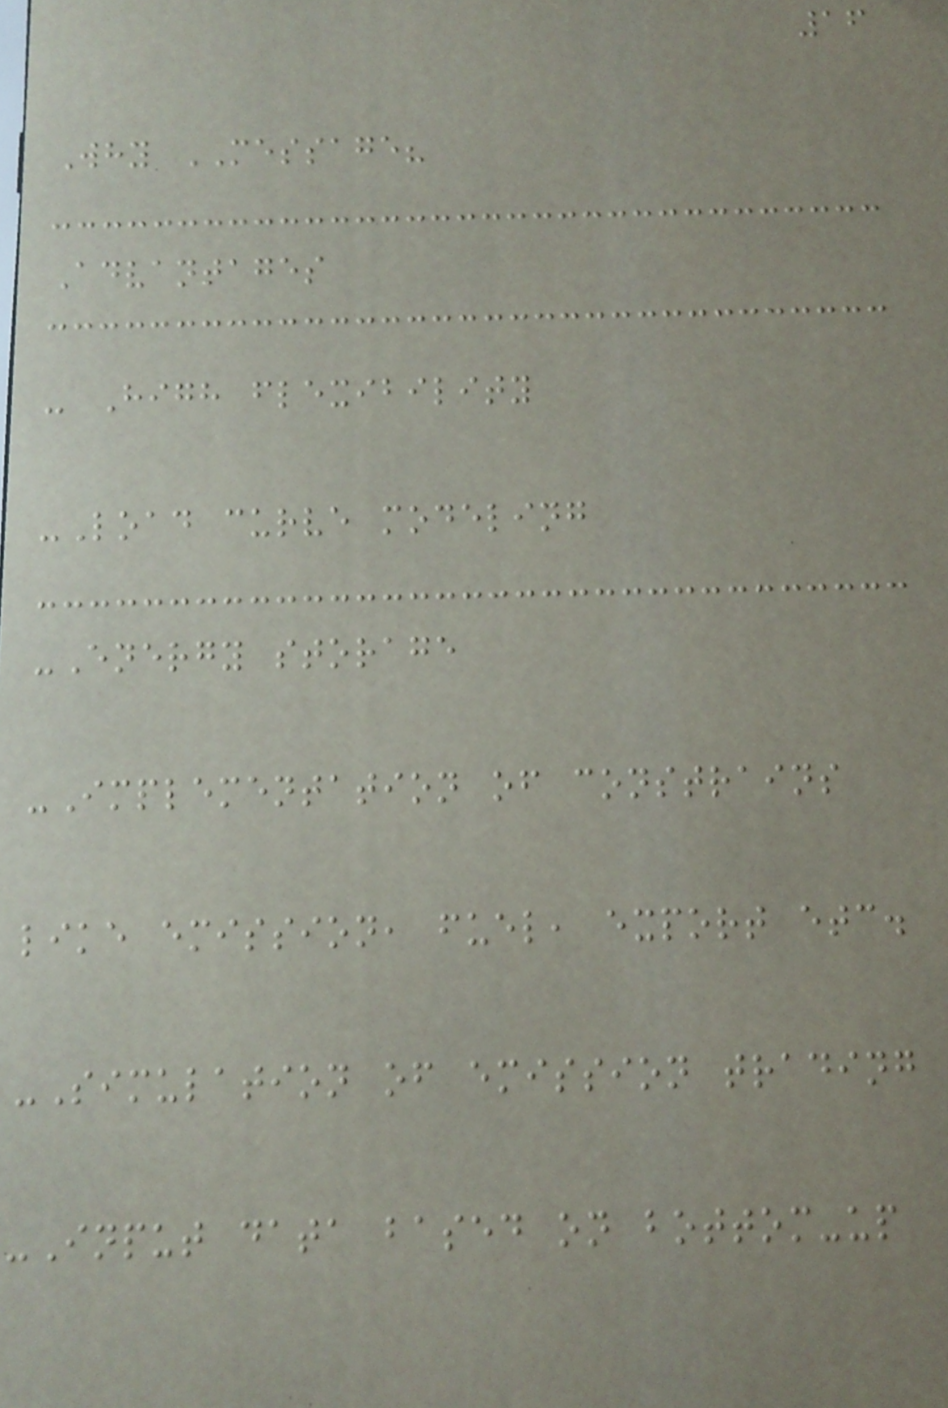16
Why MESSAGE?
Advantages
- High flexibility
-Load curve modeling
-Energy storage
-Implementation of constrains
like emission, fuel, export etc.
-Simulation of emission trading
-Input data based on bottom-up
